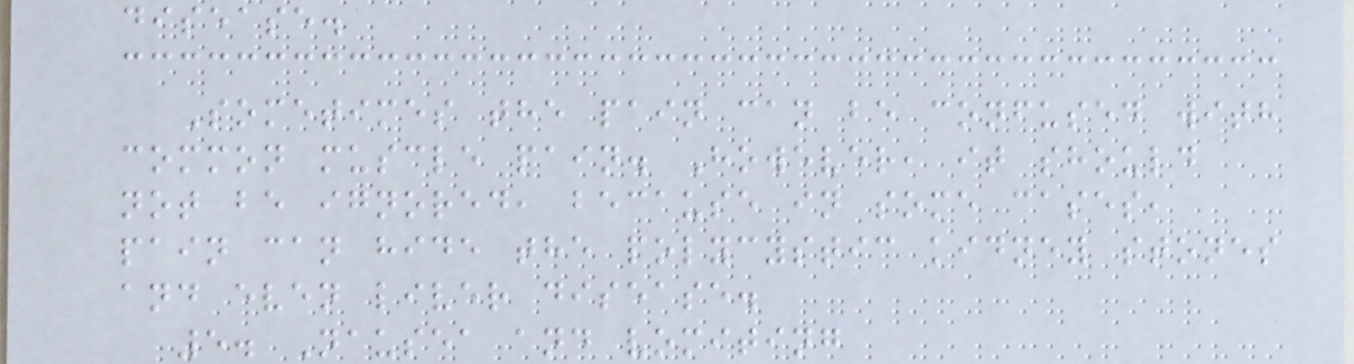disease.
Sometimes the pain can be confused with
common muscle pain. However, it should
not be ignored, because in some cases,
pain can hide the polycystic kidney stones
and even liver disease.
5. Nausea and vomiting
